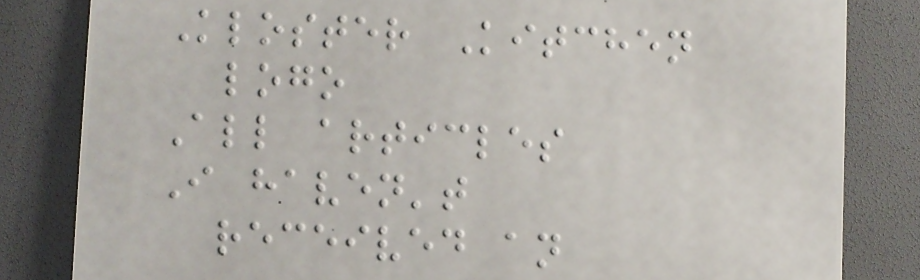Kloster Kitchen
logo
All articles
I haven't
received an
